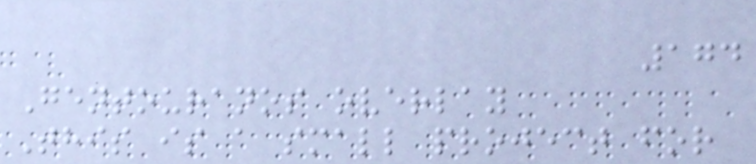174
Gentouranos overlay
This is a small project for
